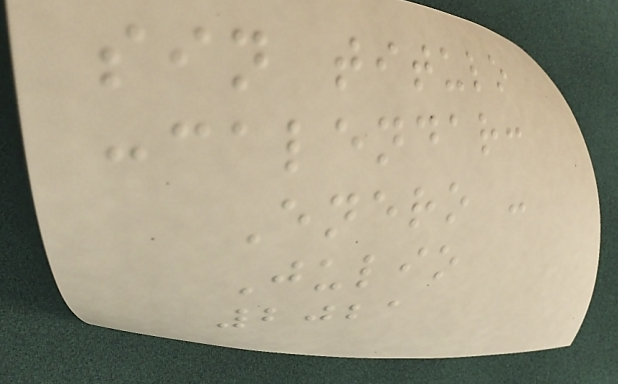sin titulo
:calendar:
Enero -
Julio
2021
